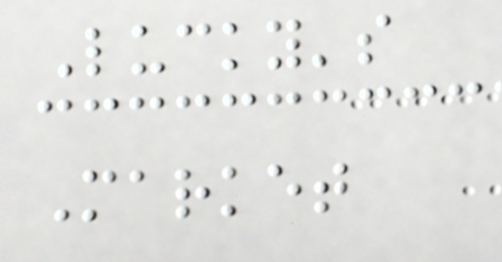Lucky's
Market
